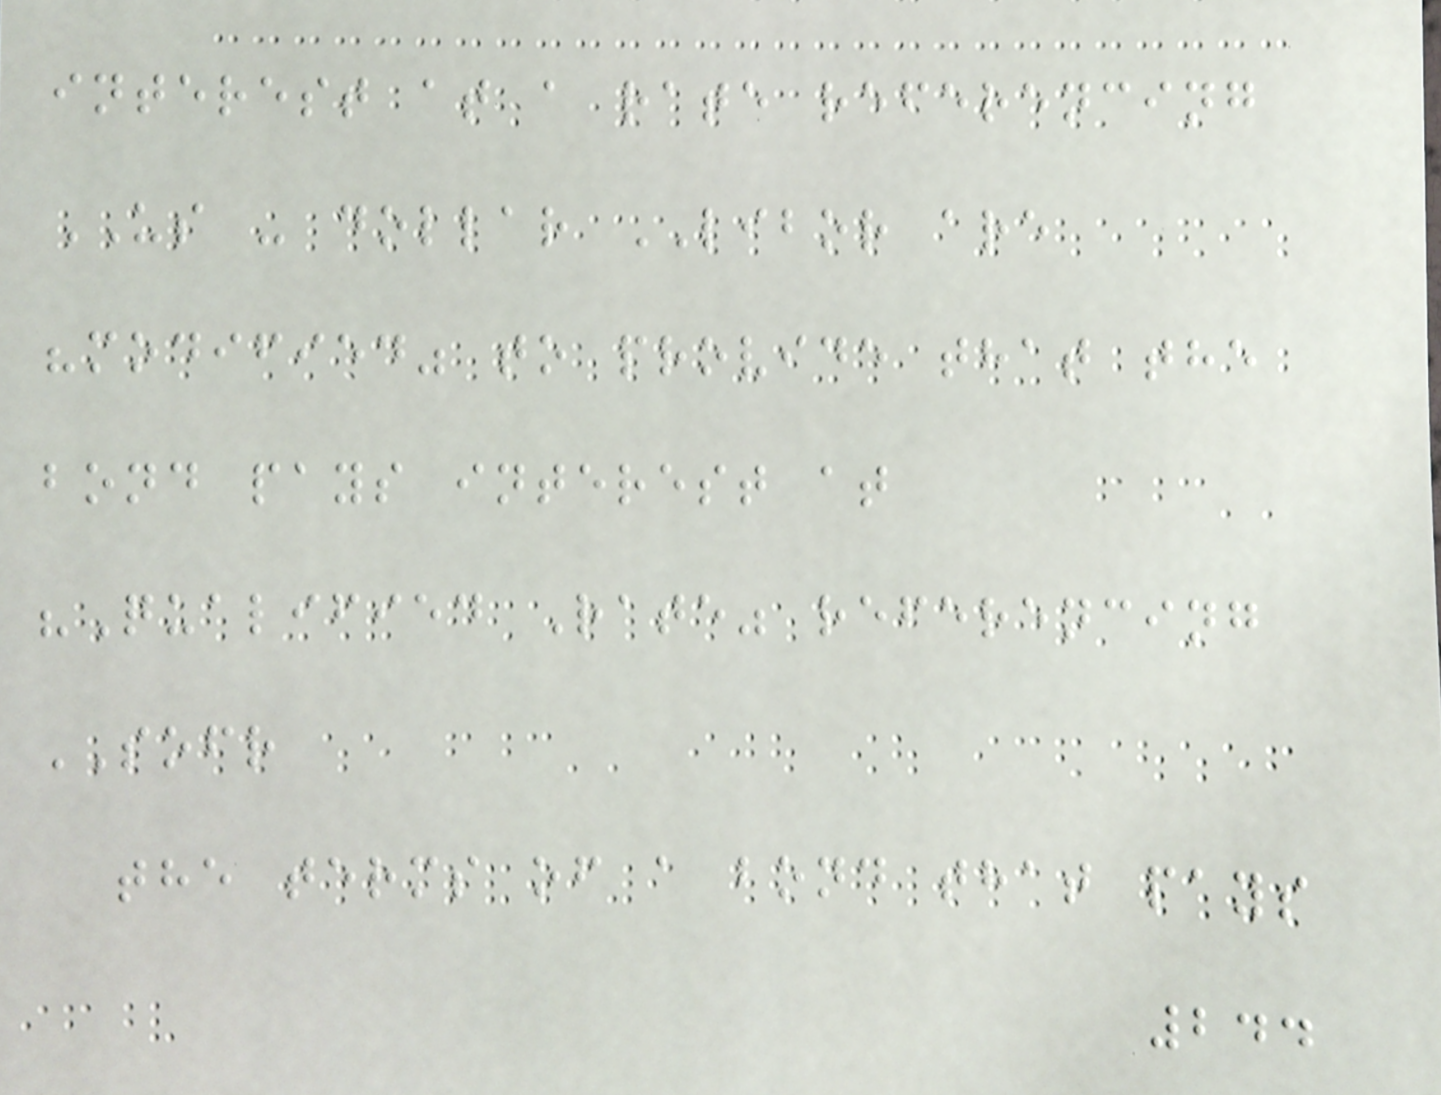interest at a rate referencing
US - dollar LIBOR are
"modified" to provide that the
bond pays interest at
"Qualified Rate" referencing
SOFR
the terms of a bond that pays
244
